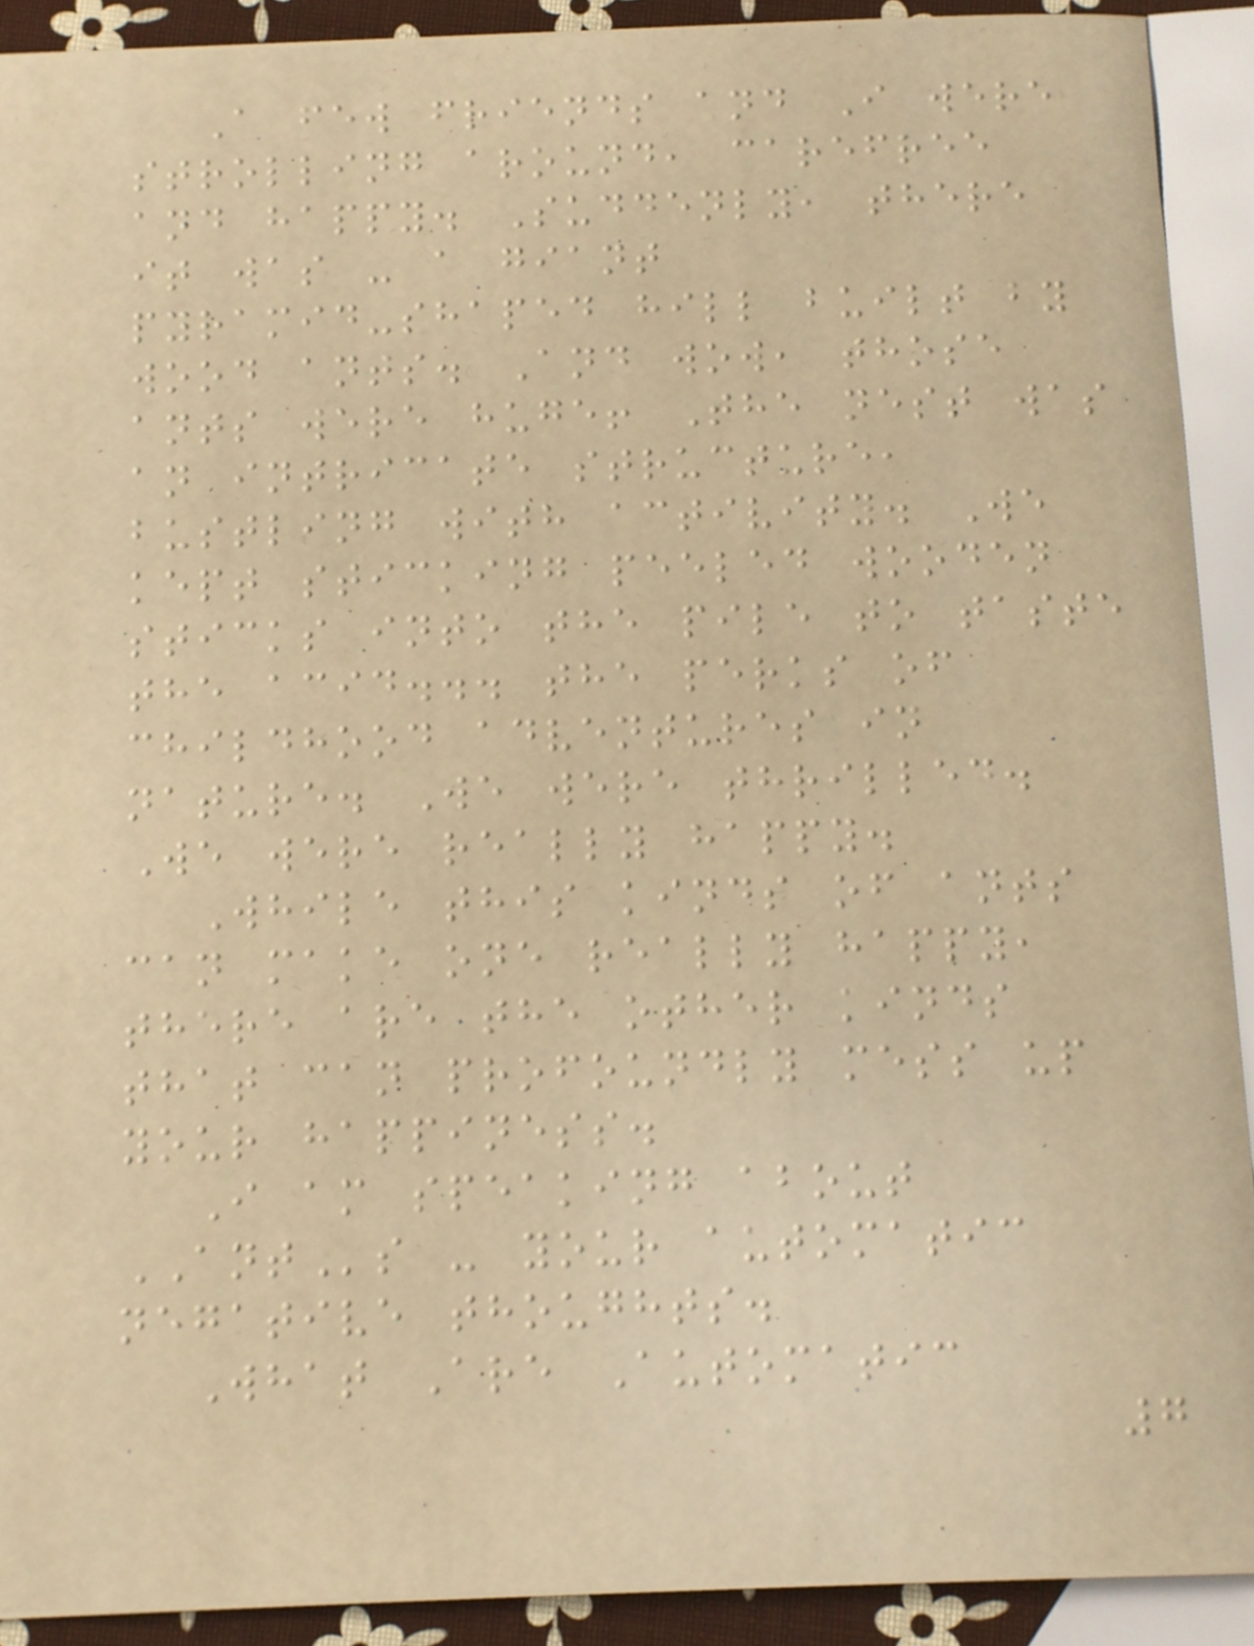A few friends and I were
strolling around, carefree
and happy. Suddenly, there
it was - a giant
pyramid-shaped hill built by
wood ants. And wow, those
ants were huge! The nest was
an intricate structure,
bustling with activity. We
kept sticking peeled wooden
sticks into the pile to taste
the acid... the perks of
childhood adventures in
nature. We were thrilled.
We were really happy.
While this kinds of ants
can make one really happy,
there are the other kinds
that can profoundly mess up
your happiness.
I am speaking about
ANTs - your automatic
negative thoughts.
What Are Automatic
7
